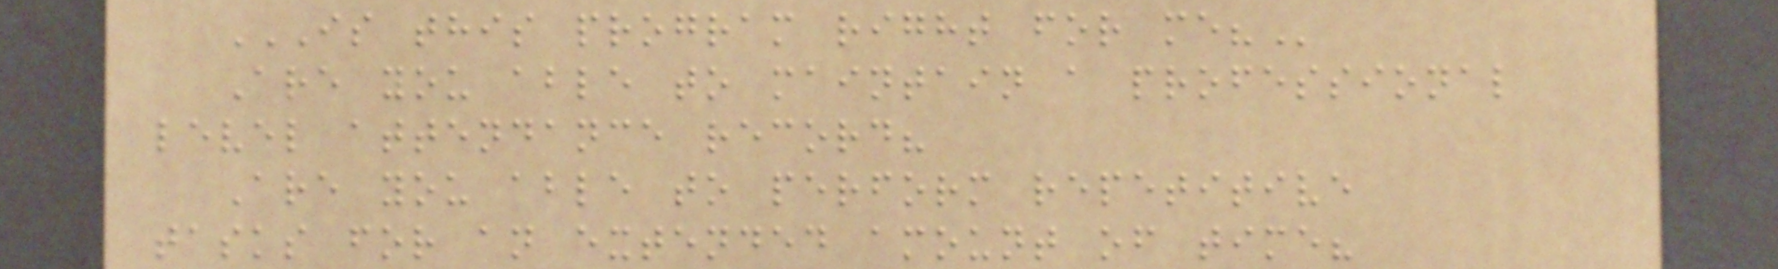IS THIS PROGRAM RIGHT FOR ME?
Are you able to maintain a professional
level attendance record?
Are you able to perform repetitive
tasks for an extended amount of time?
